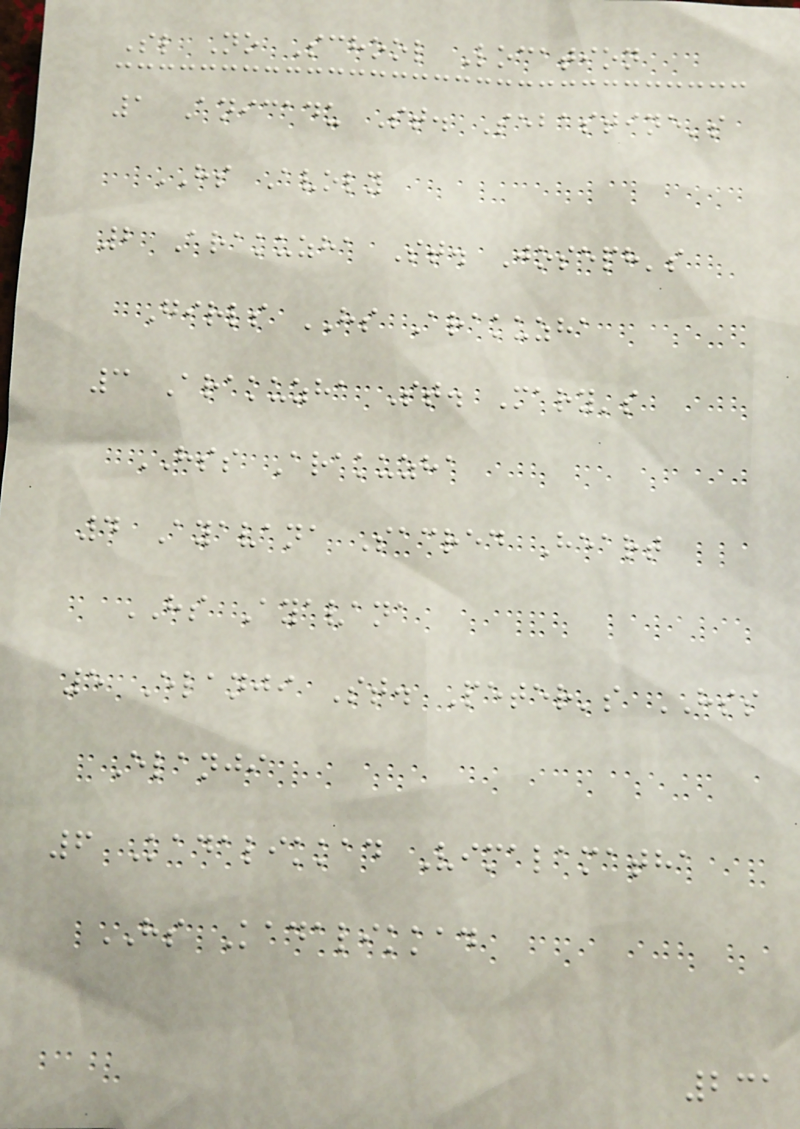Sl No School Location
1 Anicadu St. Sebastine's
HS Avoly
2 Arakuzha St. Joseph's
Girls HS Arakuzha
3 Arakuzha St. Mary's
HSS Arakuzha
4 Ayavana Sacred Heart
HS Ayavana
5 Elanji St. Peter's HSS
Elanji
6 Kadalikkad Vimalamatha
HS Kadalikkad
231
